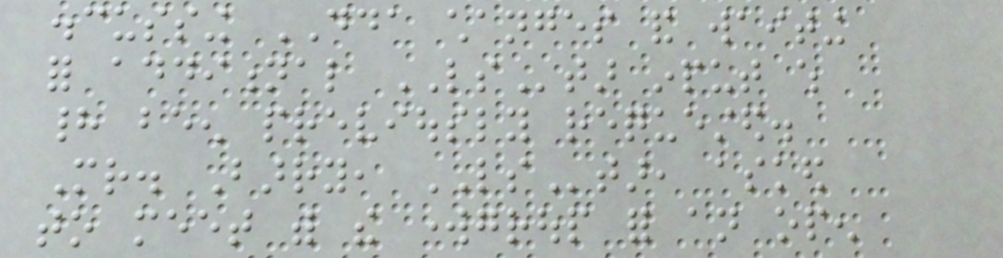discussing DDA changes and waiting
for additional LStar input which
had been previously requested.
Mr. Barry, LStar, asked
to meet with the workgroup for an open
